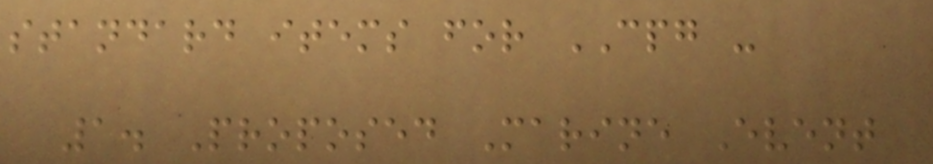standard items for CPG -
1. Proposed Marine Event
